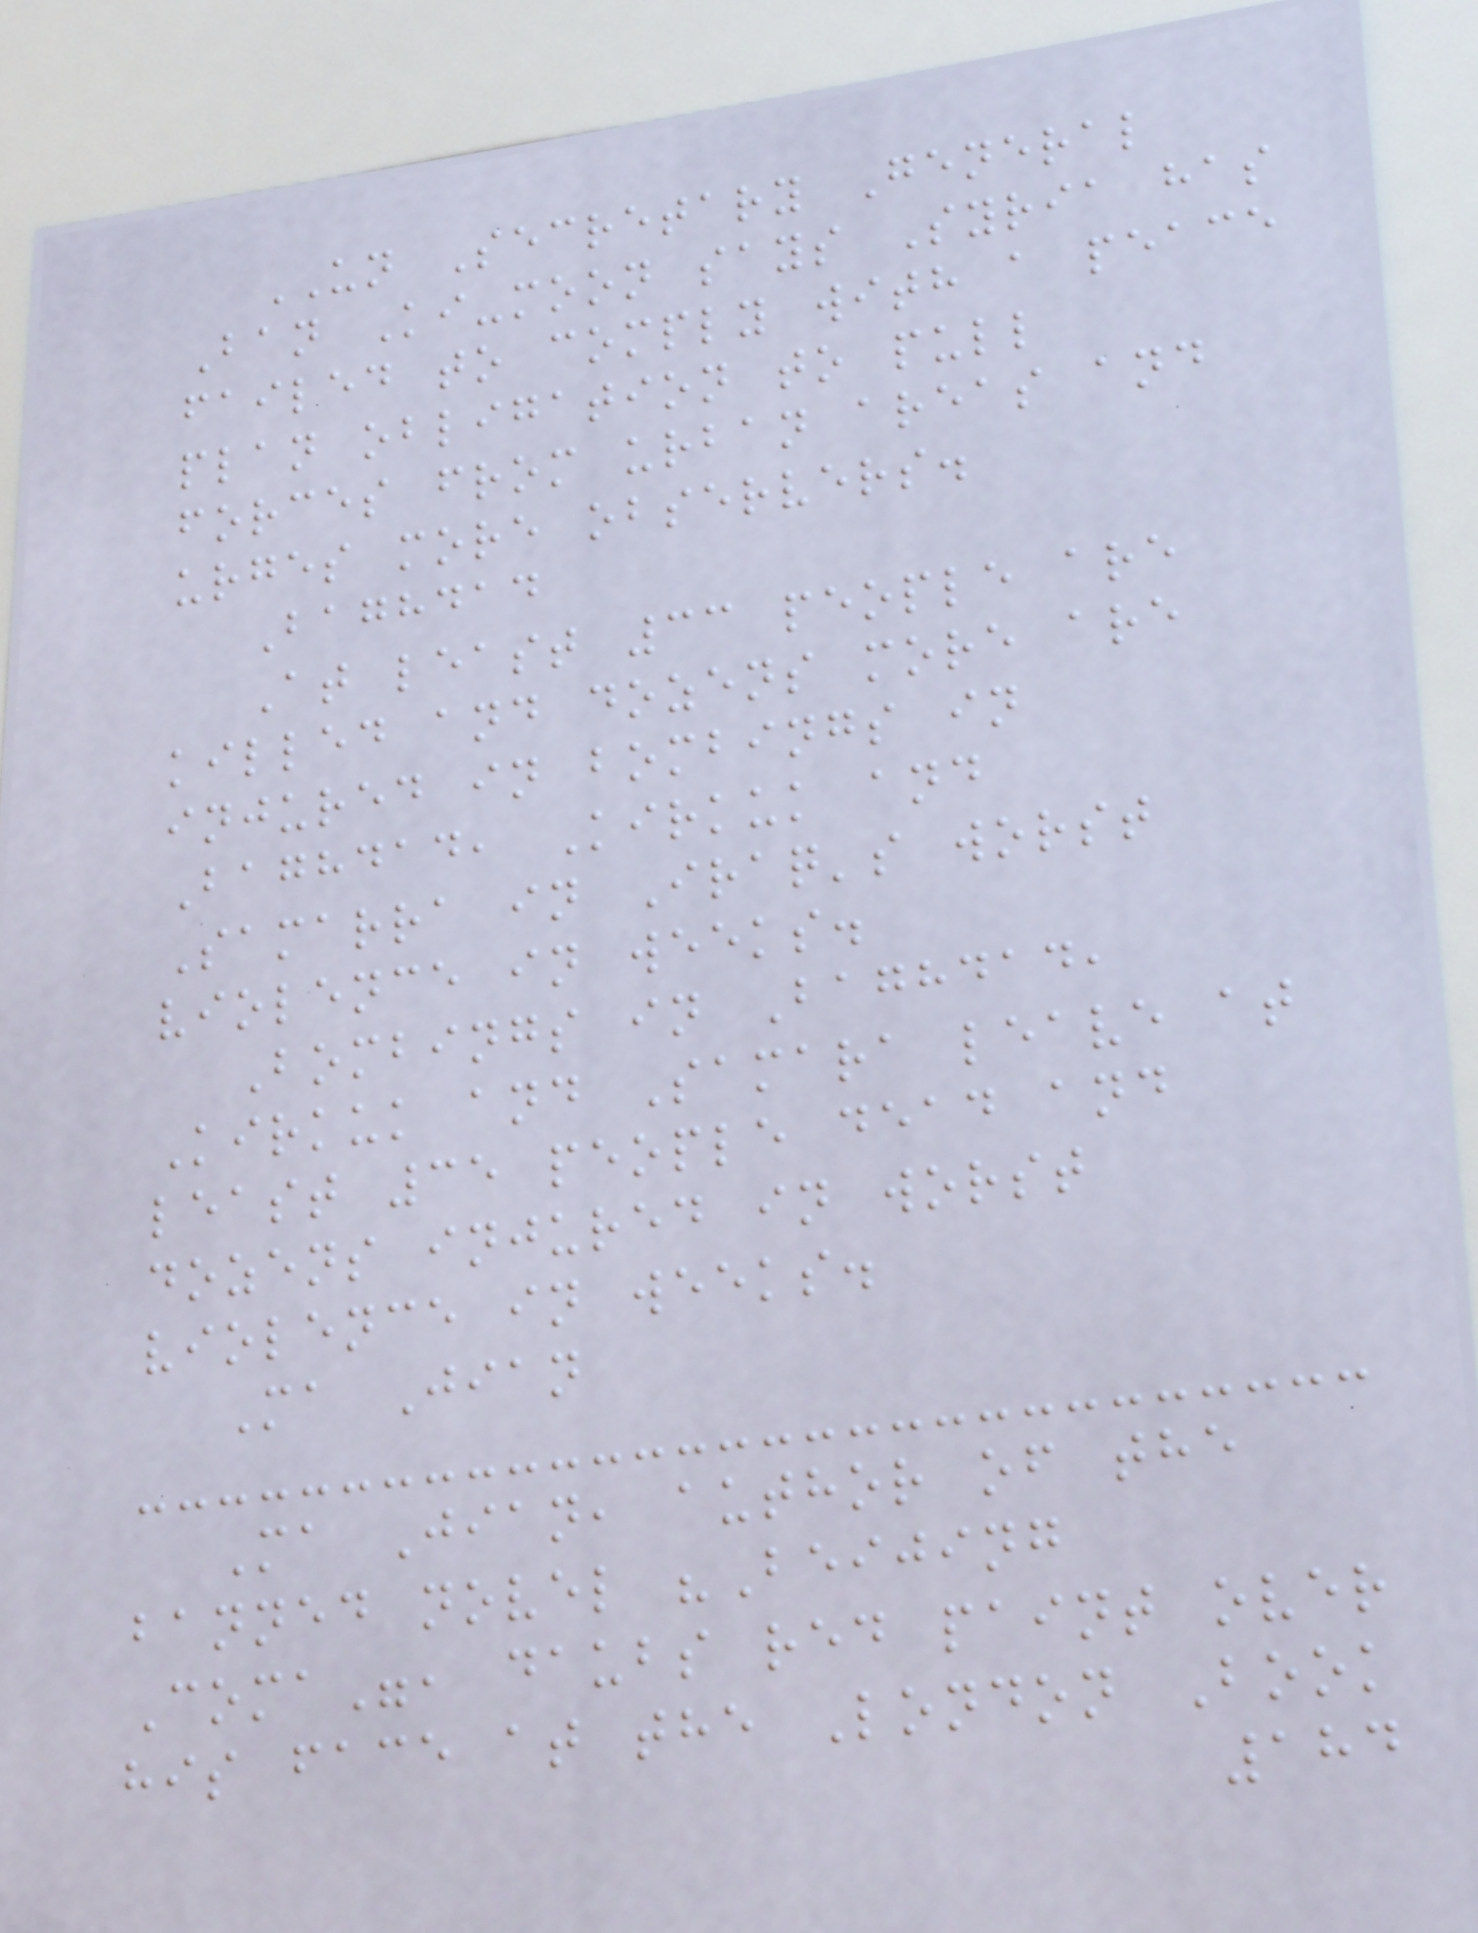UN Secretary General
Ban Ki-moon says Syria has
failed to comply with a peace
plan obligation to pull
forces from urban areas and
urges more observers.
Baghdad
At least 33 people are
killed and dozens more are
injured in bombings in
Baghdad, Kirkuk and
Samarra in Iraq's worst
violence in weeks.
Bombings in Baghdad,
Kirkuk and Samara leave at
least 35 people dead and
dozens injured in worst
violence in weeks.
Ma Jian
Ma Jian, author of the
banned novel "Beijing
Coma", daubs red paint over
his face at the London Book
184
